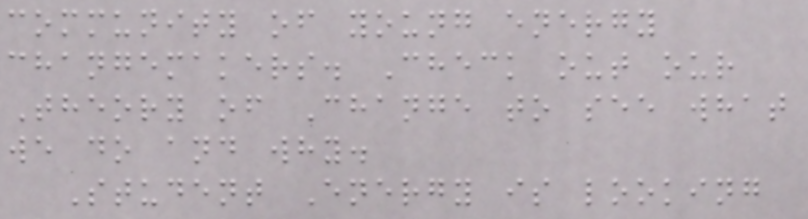community of young energy
changemakers. Check out our
Theory of Change to see what
we do and why.
Student Energy is looking
